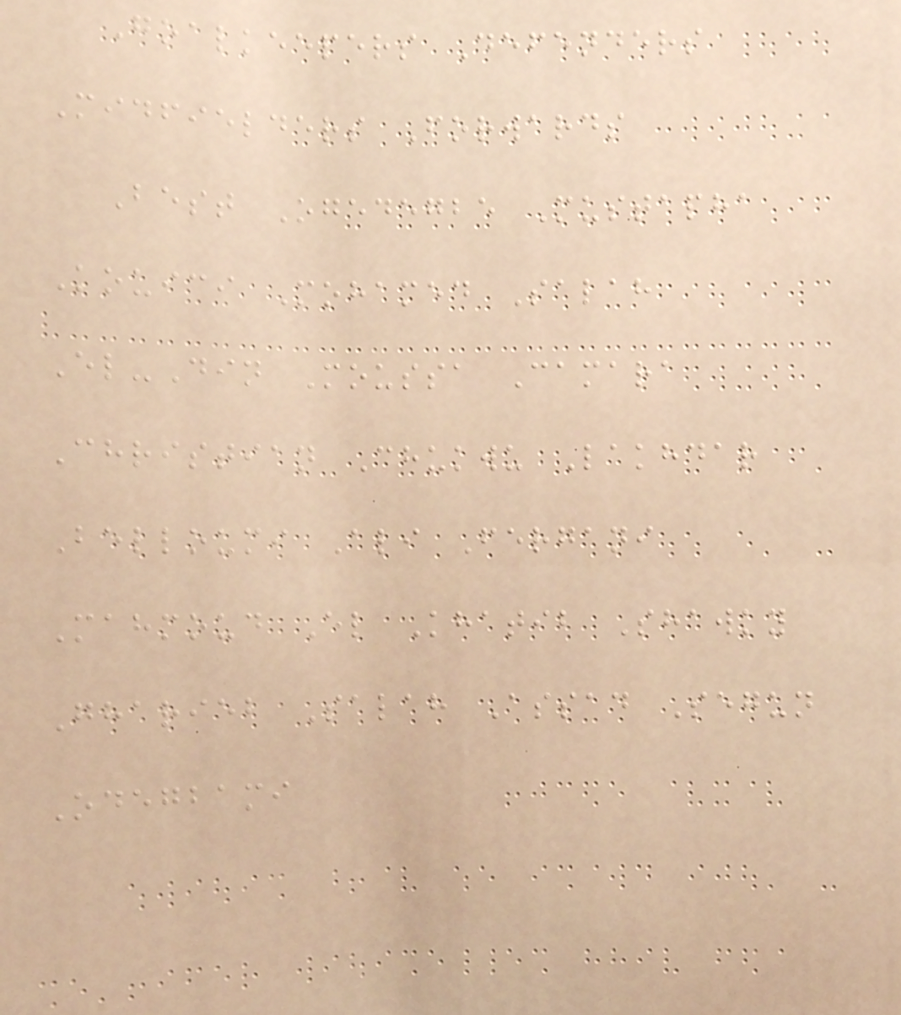Goalkeepers Defenders
Midfielders Forwards
Best Ogedegbe Mustapha
Kouici Mohamed Salah
El-Din Moussa Camara
Christian Chukwu Lakhdar
Belloumi Ali Fergani
Mahmoud El Khatib Shawky
Gharieb Salah Assad Segun
Odegbami
